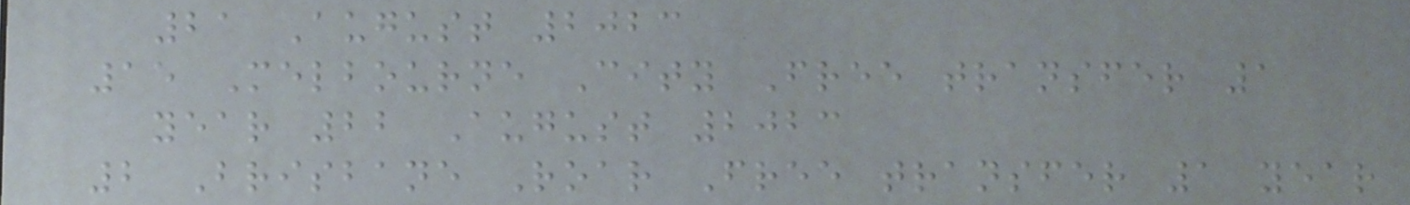21 August 2023
15 Melbourne City Free transfer 1
year 22 August 2023
2 Brisbane Roar Free transfer 1 year
